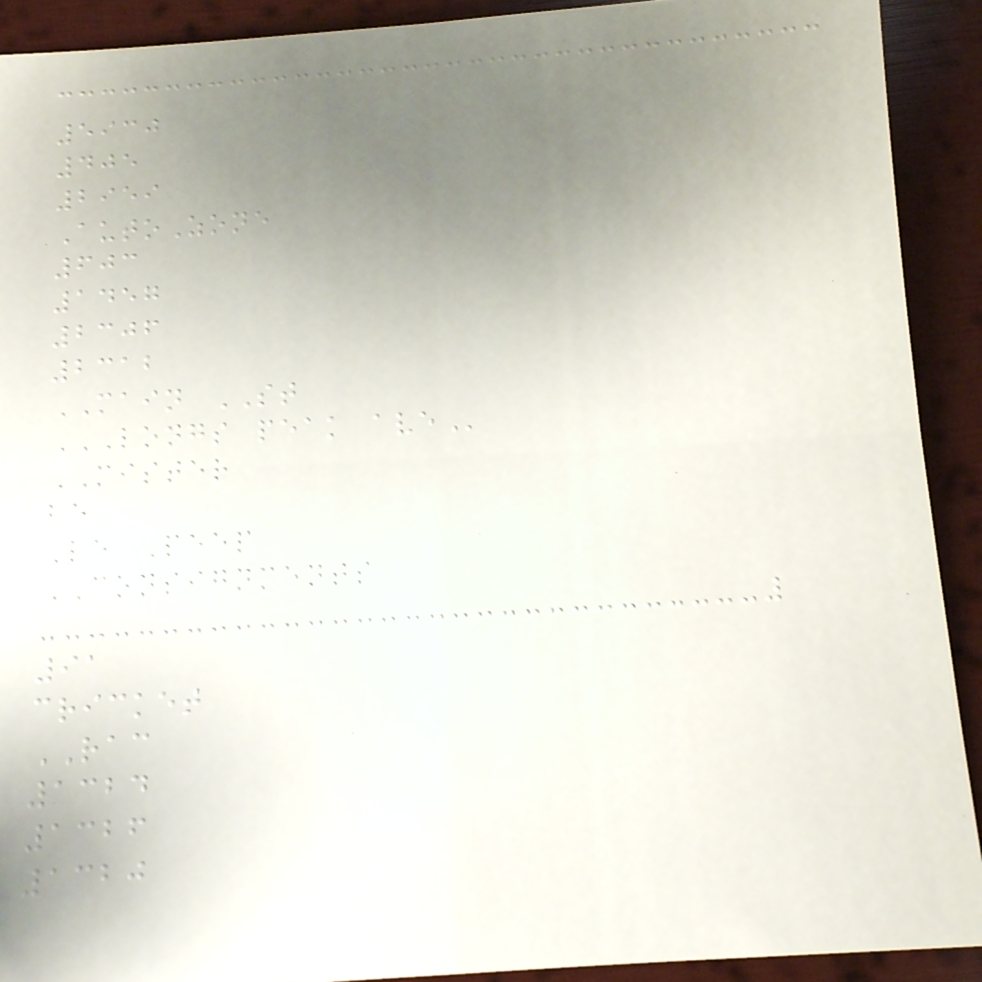5930
405
2959
AutoZone
603
1457
2306
2312
MAIN ST
LONGS PEAK AVE
MISTER
be
Le Peep
CONSIGNMENTS
91
cricket
RAC
1324
1326
1320
